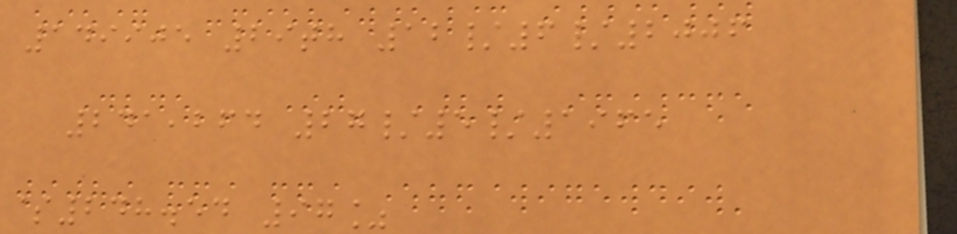149905 29th 12/6/2006
241,264 27/5/1965
$248.54 97%
